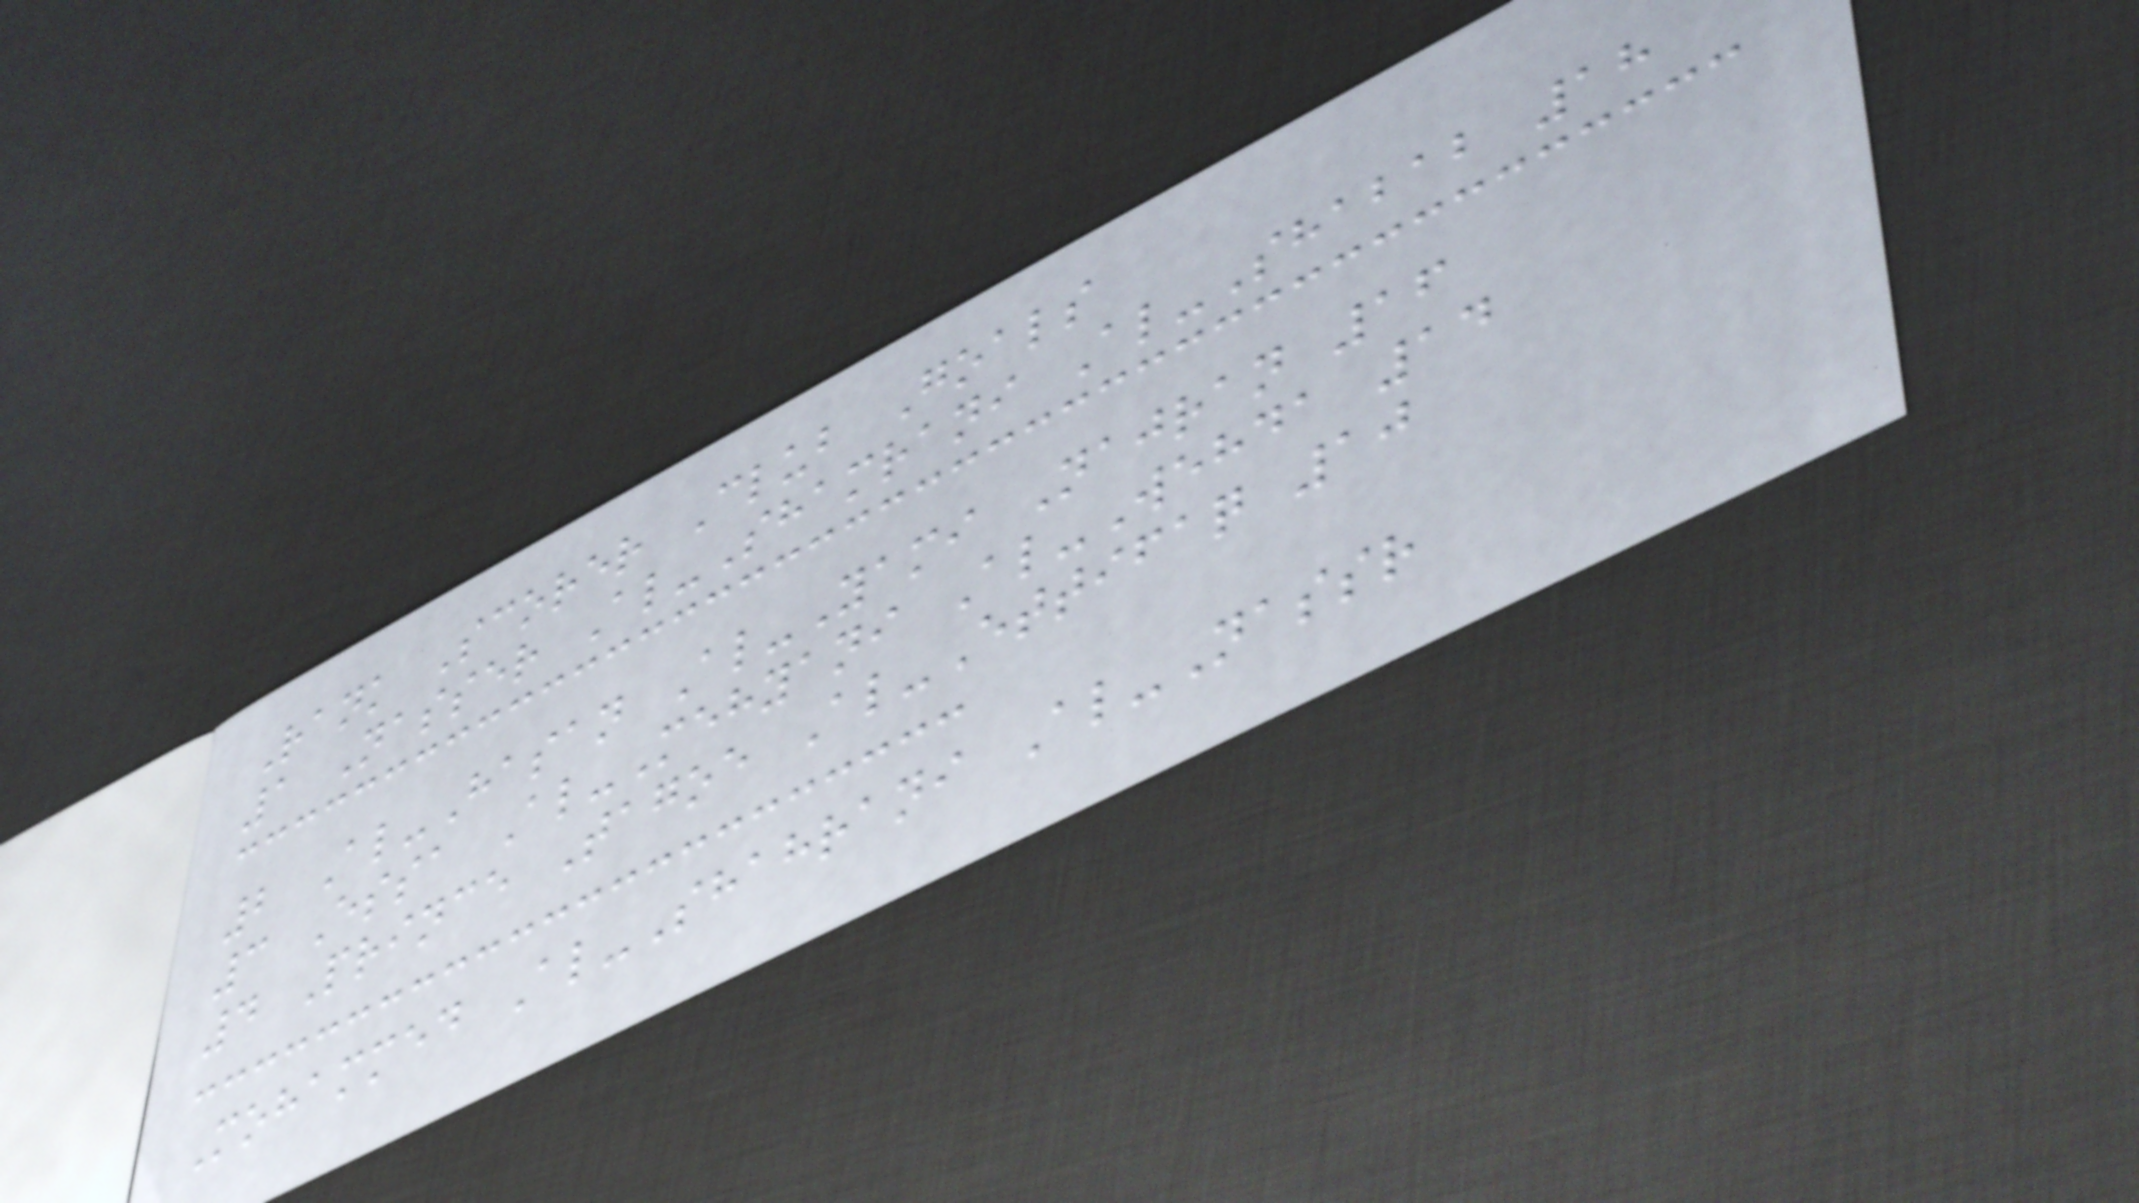Rank Scorer Club Goals
1 Nasser Al-Shamrani Al-Shabab 18
2 Al-Hasan Al-Yami Najran 16
3 Essa Al-Mehyani Al-Wehda 14
4 Prince Tagoe Al-Ettifaq 10
Mohammed Al-Shahrani Al-Nassr
